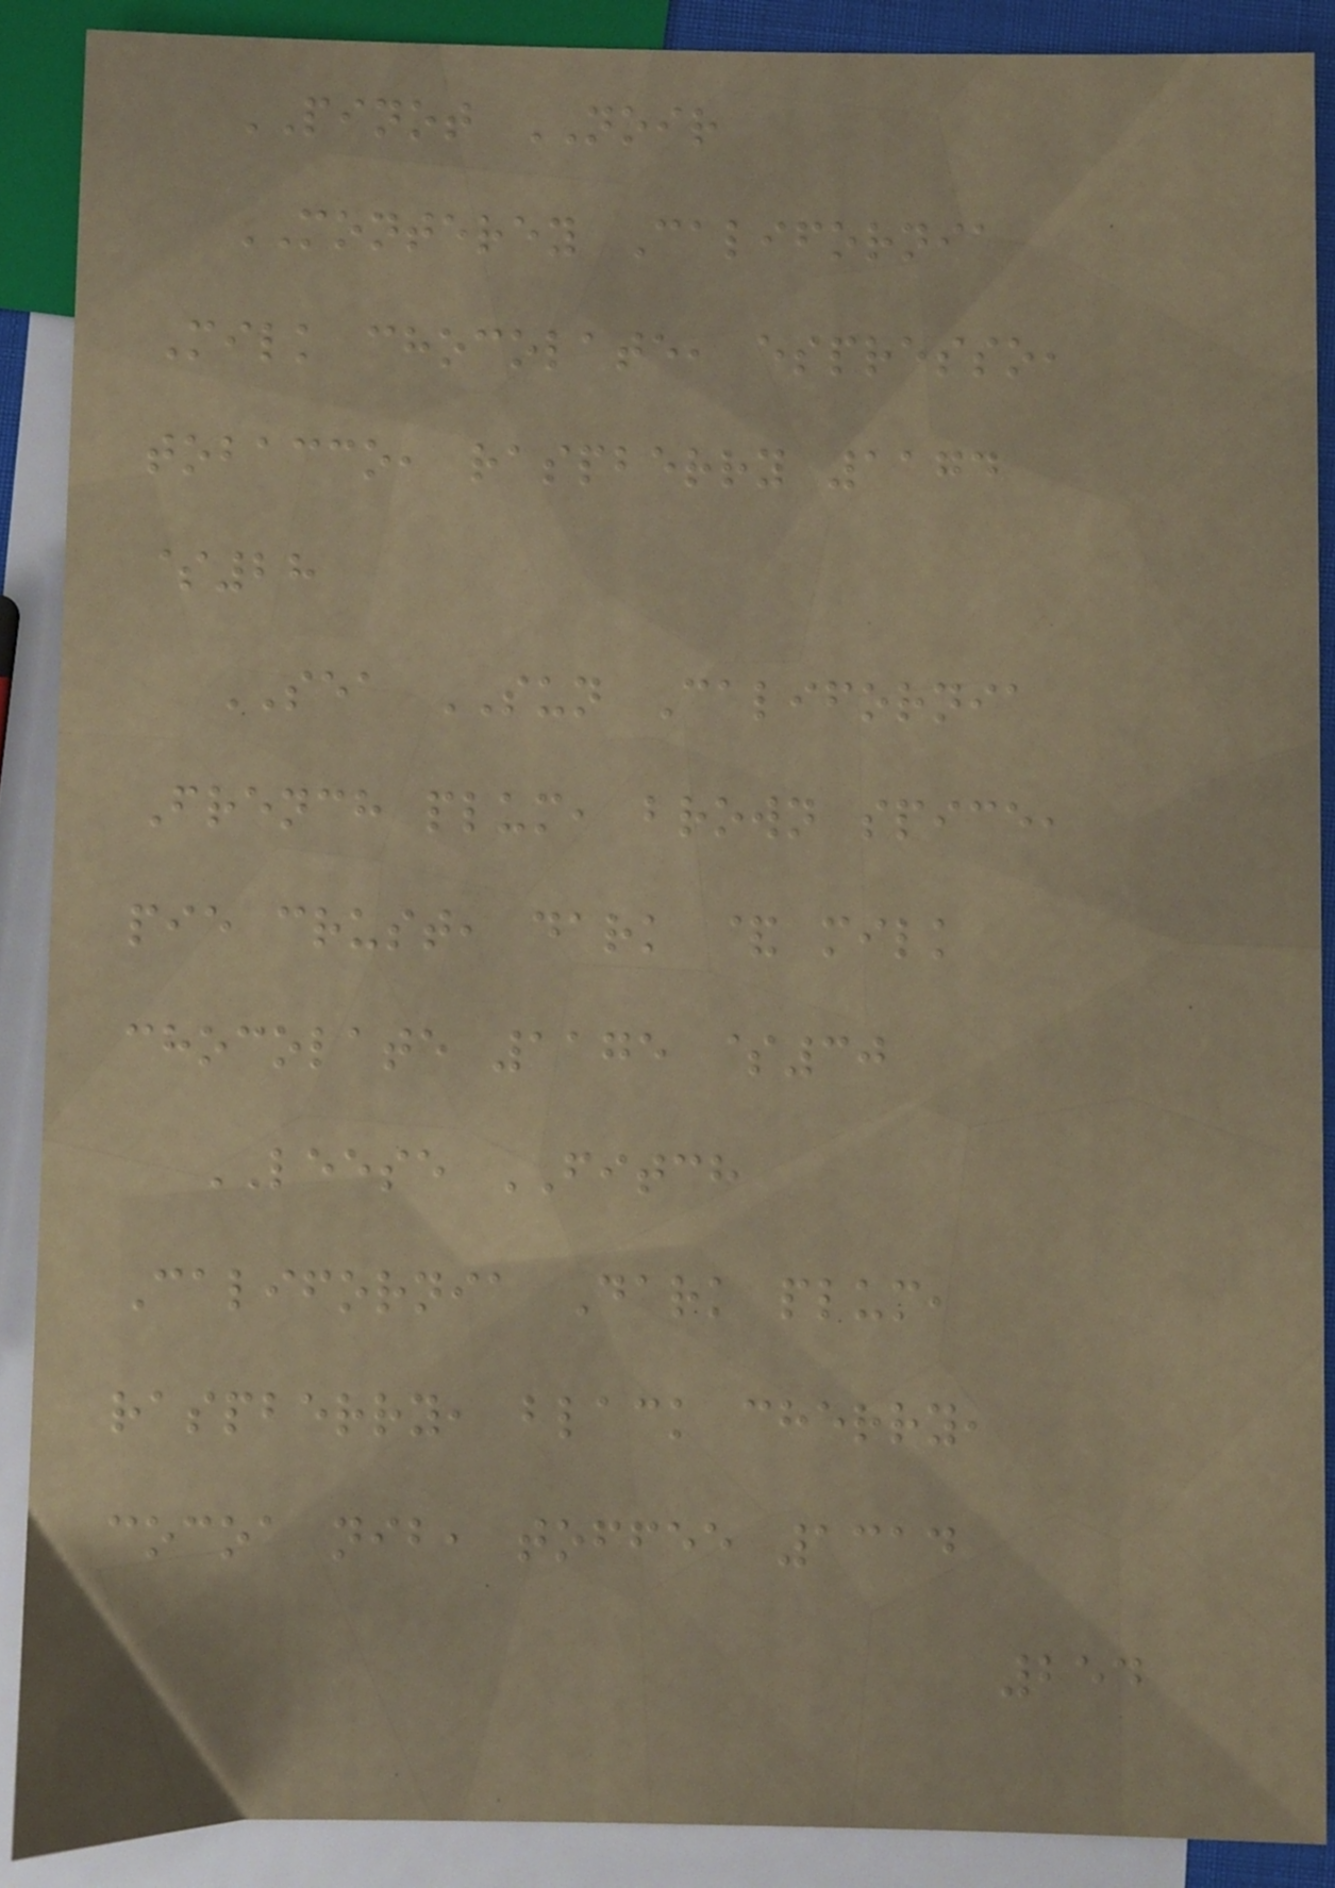PINOT NOIR
MONTEREY California
Milk chocolate, espresso,
tobacco, raspberry 1174
$28
SEA SUN California
French plum, brown spice,
pie crust, dark & milk
chocolate 1175 $30
LEESE FITCH
California Dark plum,
raspberry, black cherry,
cocoa nib, toffee 1314
254
